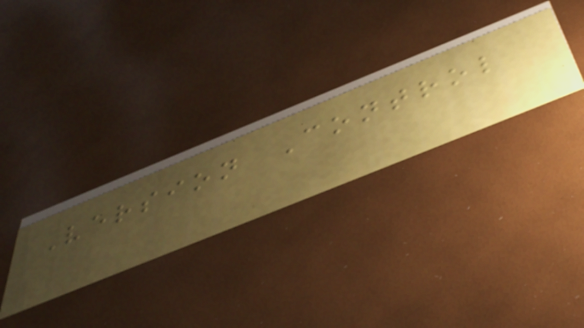Version Control
